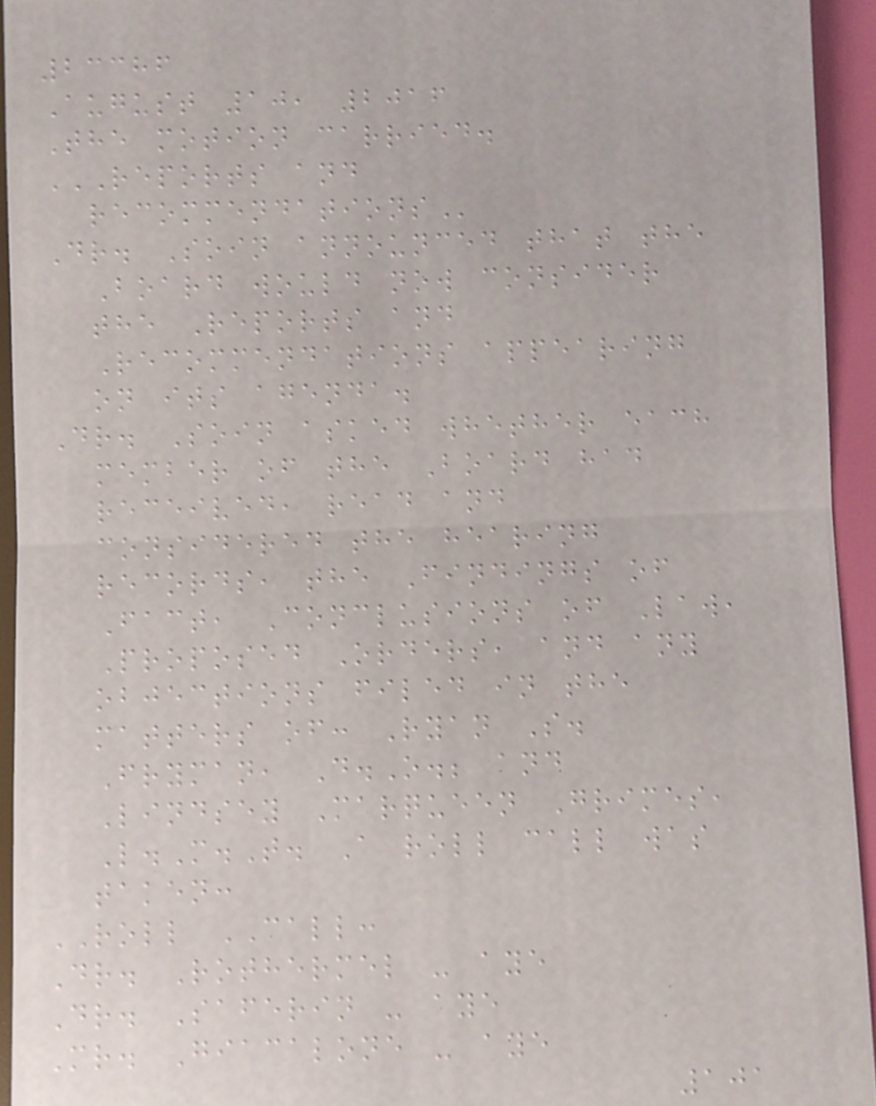23386
August 10, 2016
The motion carried.
REPORTS AND
RECOMMENDATIONS
Dr. Soin announced that the
Board would now consider
the Reports and
Recommendations appearing
on its agenda.
Dr. Soin asked whether each
member of the Board had
received, read and
considered the hearing
records, the Findings of
Fact, Conclusions of Law,
Proposed Orders, and any
objections filed in the
matters of: Ryan S.
Fryman, D.O.; and
Lindsey Marqueen Grimes,
L.M.T. A roll call was
taken:
ROLL CALL:
Dr. Rothermel - aye
Dr. Saferin - aye
Mr. Giacalone - aye
101
